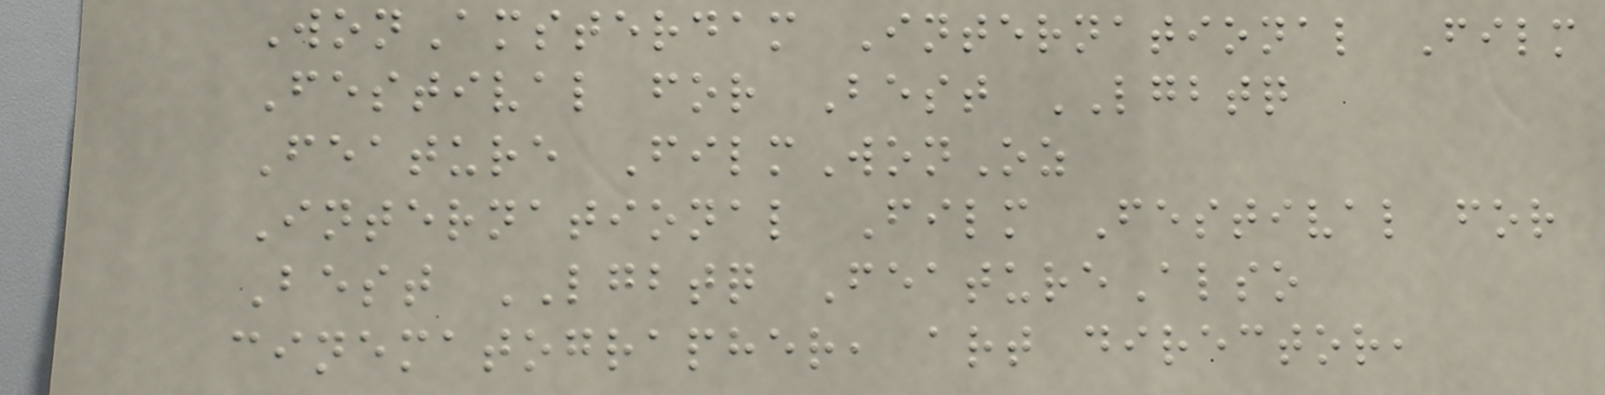WonAmsterdam International Film
Festival for Best LGBTQ
Feature FilmWonOz
International Film Festival for
Best LGBTQ FeatureAlso
cinematographer, art director,
